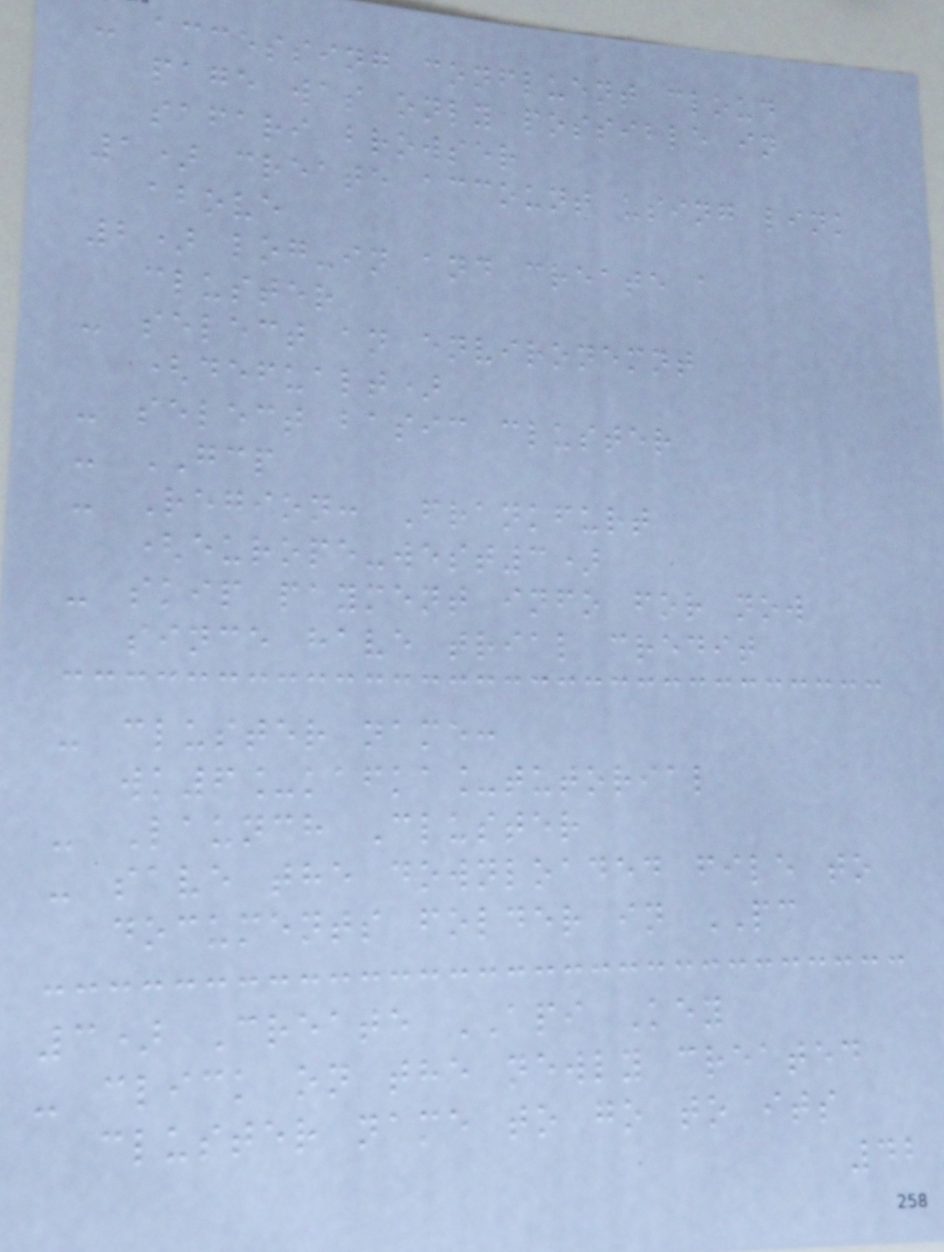- accessing confluent cloud
page was only possible in
safari browser
1) create account using link
above
2) log-in and create a
cluster
- select an environemnt
(defualt)
- select basic cluster
- GCP
- Region: Frankfurt
(europe-west3)
- skip payment info for now
since have trial credit
- cluster name:
wk6_kafka_tutorial
- Launch Cluster
- save the downloaded file to
documents folder in PC
3) Create API Key
- click on the newly created
cluster name to go to its
42
